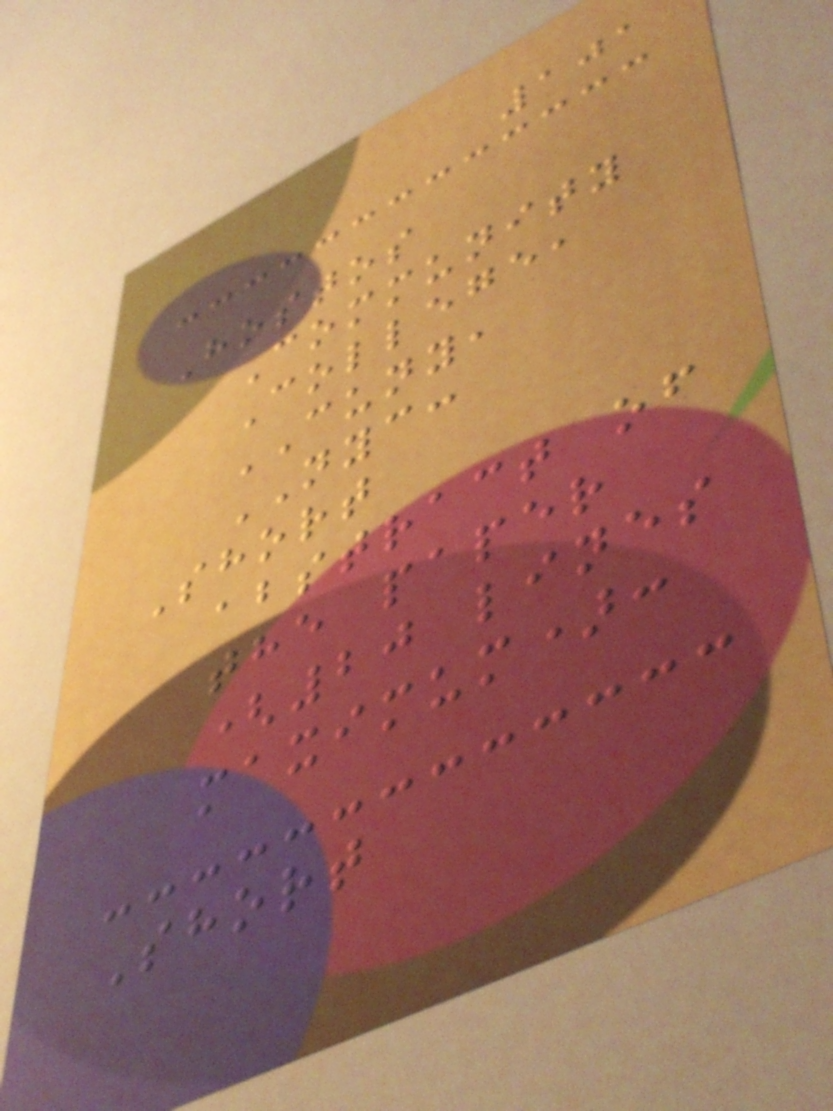101
Hostos
Community
College,
CUNY,
NYC:
Short
abstract of
the paper
(20 lines
maximum):
Short
